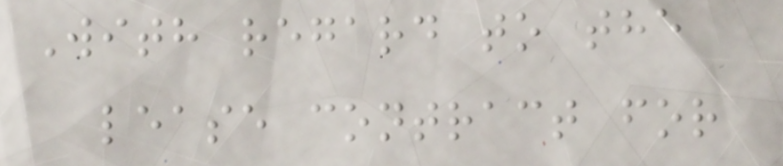With regard to the
lease contract for
